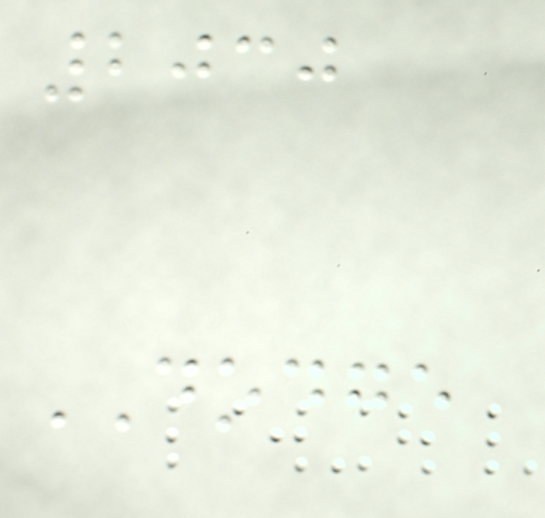2030
DODGE
